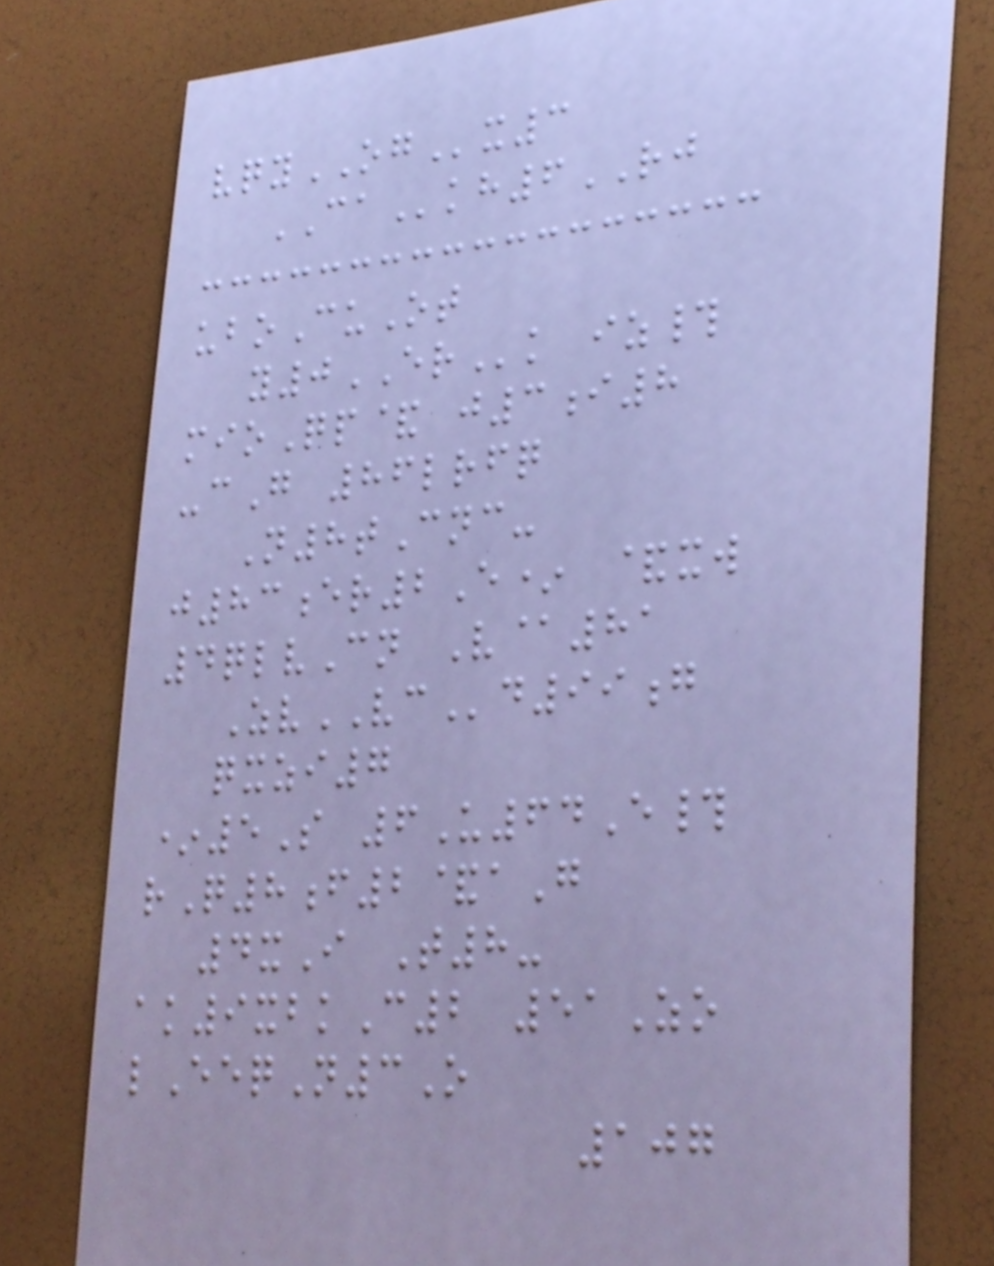vqyOGx3
CAkh6RJ
uboCuOt
y0ERk iz#
mioQp& j3i8
-cG 86lrfq
N8tCnc-
j83er2E* &xw
4qlvCn V@81
ZvVCd99g
qxzi7
*5S 6U64E#
rQ8f2&aG
4xI T8-
ak9xbkC2 51Zo
lEeqN3O
107
